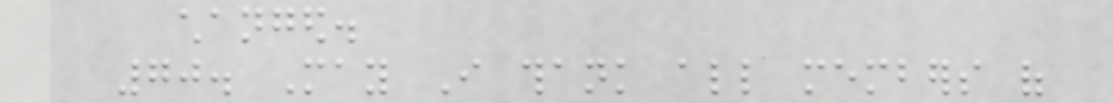changed.
70. May I thank all members of
